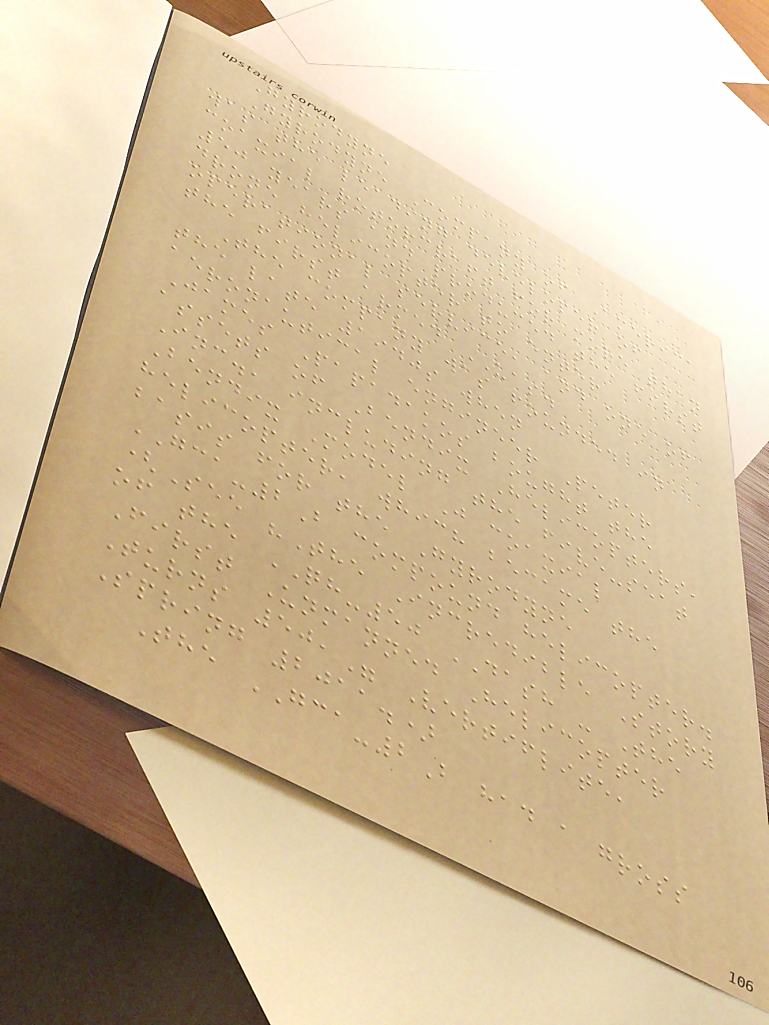Gyrodyne
Gyrodyne Company of America
was the leading developer of
coaxial rotorcraft for more than
50 years and produced the first
drone helicopter to enter
operational service, and one of
the first armed UAS.
The company was founded in
the late 1940s when
aeronautical engineer Peter
James Papadakos bought the
assets of Bendix Helicopters,
Inc., including the five-seat
Bendix Model J coaxial
helicopter, which became the
basis for the Gyrodyne
GCA-2B compound helicopter.
(See "The Incredible Story
of the QH-50 DASH - The
First Unmanned Helicopter
Turns 50," Vertiflite,
Spring 2011.)
The GCA-2B had a gross
